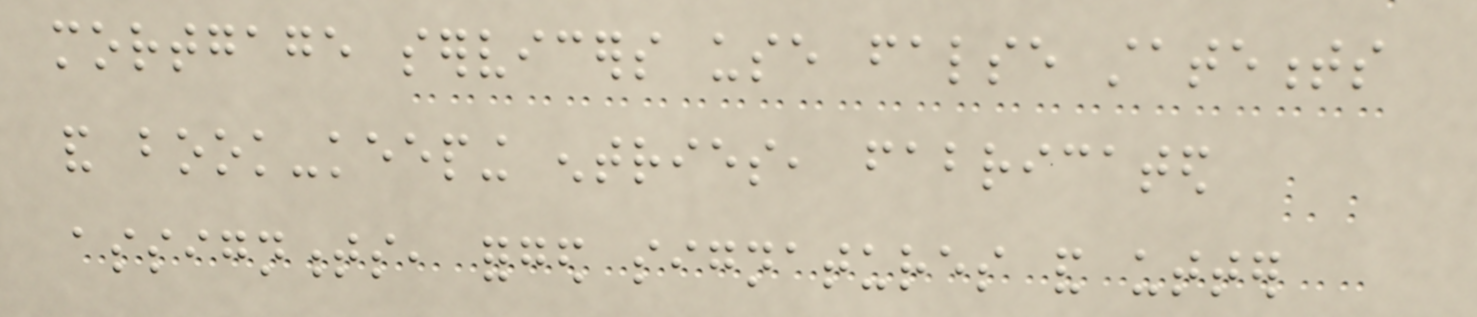mortgage servicers use false statements
and book-keeping entries, fabricated
assignments, forged signatures and utter
